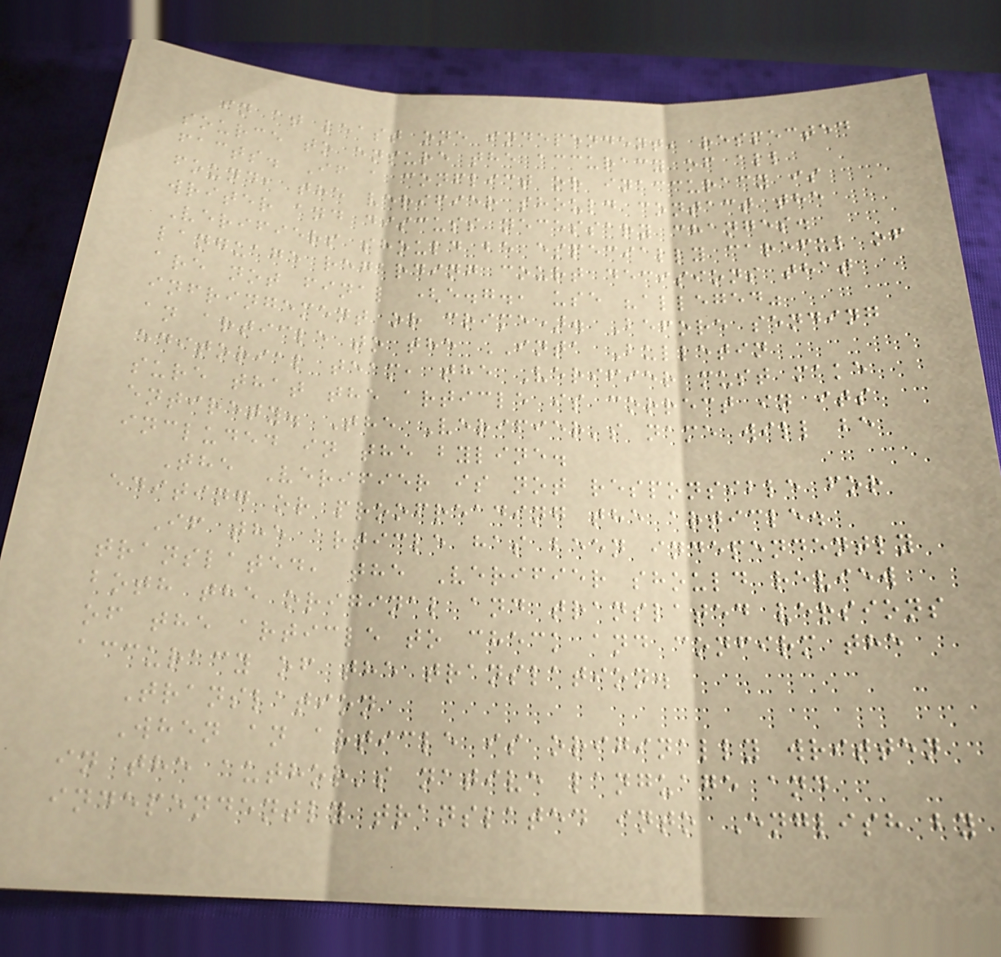in at least one independent, respected
source to ensure the accuracy of all
facts. If a conflict or inaccuracy is
found, the verifier should contact the
writer and discuss necessary changes.
Verifiers should be especially careful of
language regarding court decisions that
are not final (e.g., use "alleged"
infringement or crime). Before sending
an article to the INTA Bulletin
editorial team, the Verifier must make
sure that the article is correct in its
entirety. The Verifier's name will be
included in the byline.
The Verifier is not responsible for
editing or proofreading the article.
If the article has been independently
translated, the Verifier should review
both the original and translated versions
of the article to check and confirm the
accuracy of the translation.
Translation
When an article is originally written
in the author's native language and
independently translated into English by
